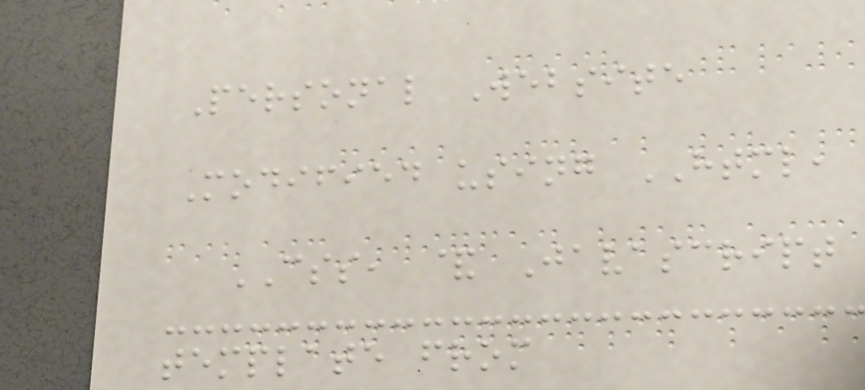Personal Website
Modified using HTML,
CSS, & Javascript
template from
